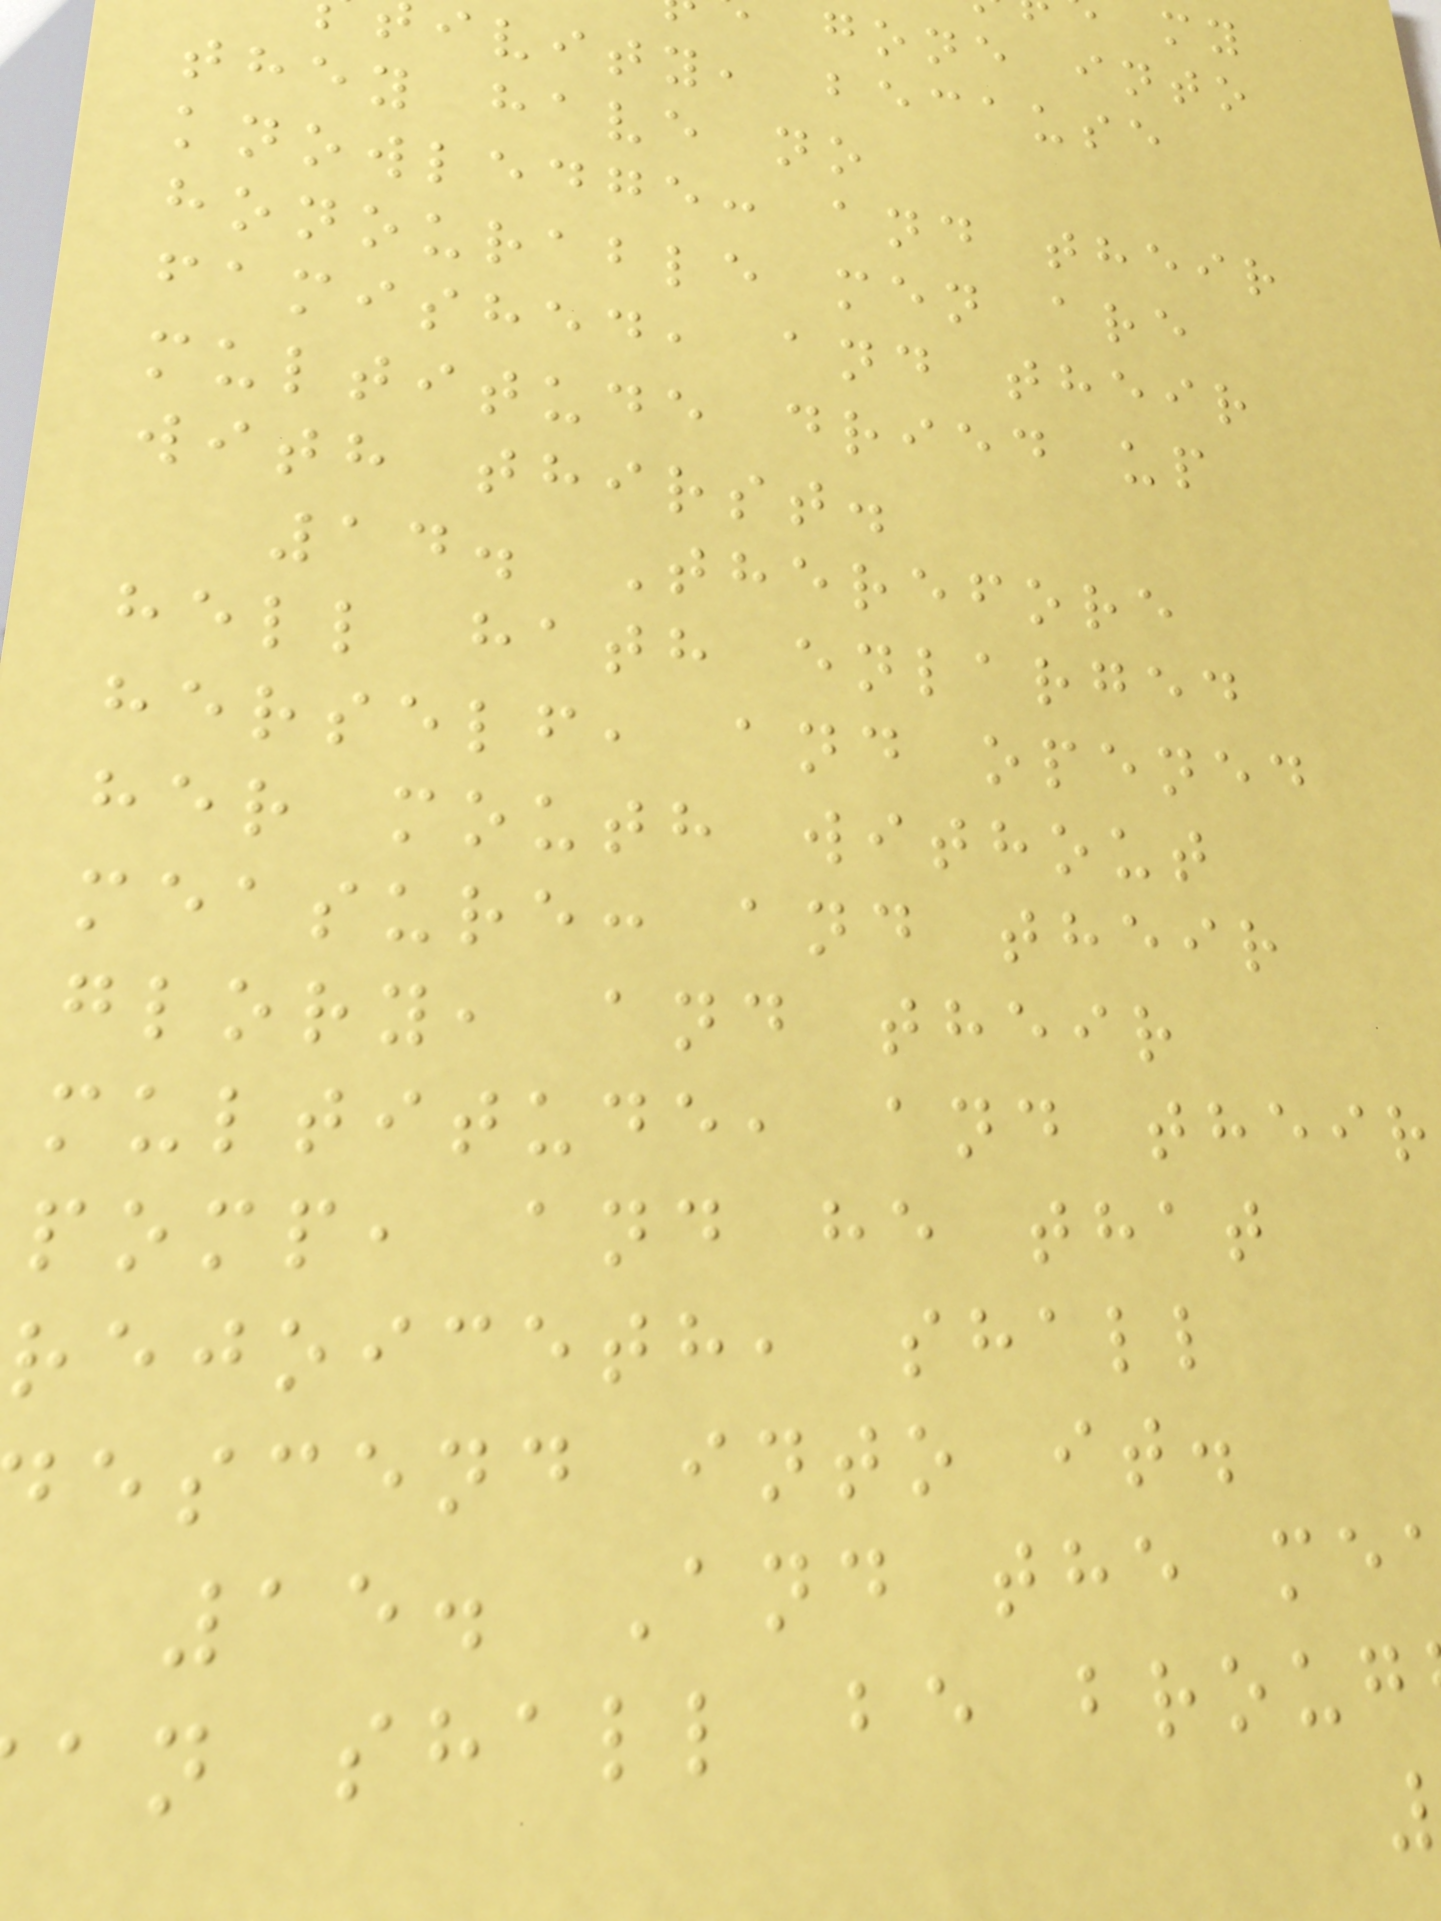gone into
ivity, because
they have no
knowledge: and their
honourable men are
famished, and their
multitude dried up
with thirst.
14. Therefore
hell hath enlarged
herself, and opened
her mouth without
measure: and their
glory, and their
multitude, and their
pomp, and he that
rejoiceth, shall
escend into it.
15. And the me
an shall be broug
